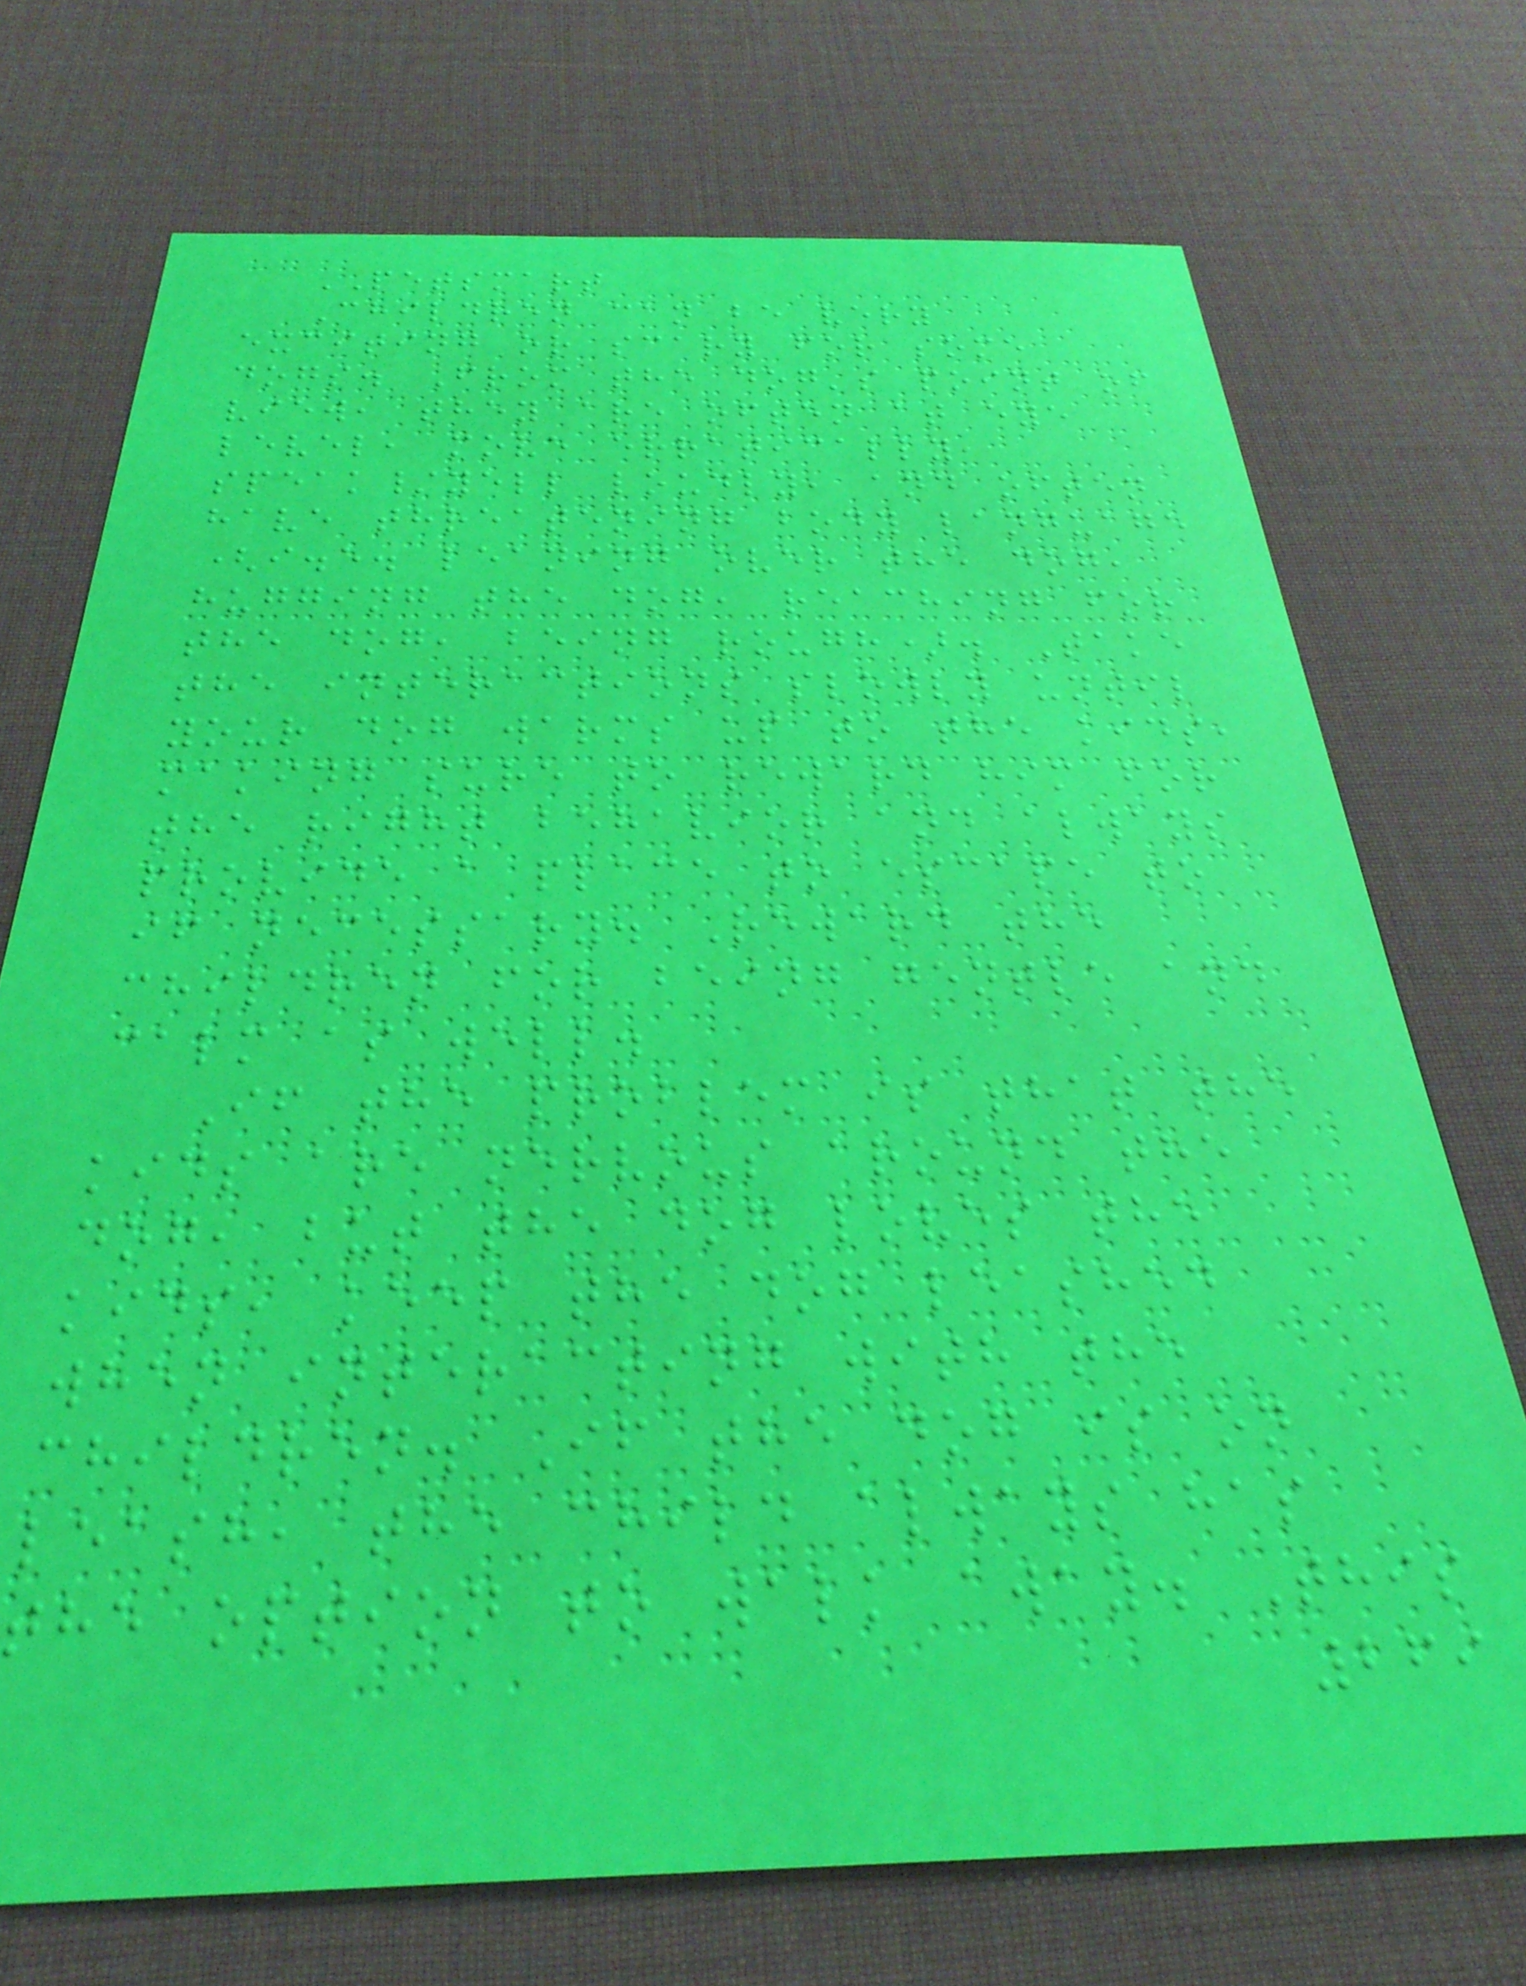PETSMART
Children can be very
exciting or scary for some
dogs. From the dog's point of
view, they are often at eye
level, move erratically,
speak/yell loudly, and often
have threatening body language
(i.e. leaning over the dog,
hugging the dog, reaching for
the dog, being rough). Take
the interactions slowly until
your dog warms up to the kids,
making sure to reward him for
the right behavior and always
provide a place to escape to
if necessary. Reward the
children for being gentle and
calm as well.
If the problem is that the
kids are nervous around the
dog, but the dog loves the
kids, keep the dog leashed
when interacting with the
children. If the dog is on
leash, the child always has
the option to walk away. This
269
